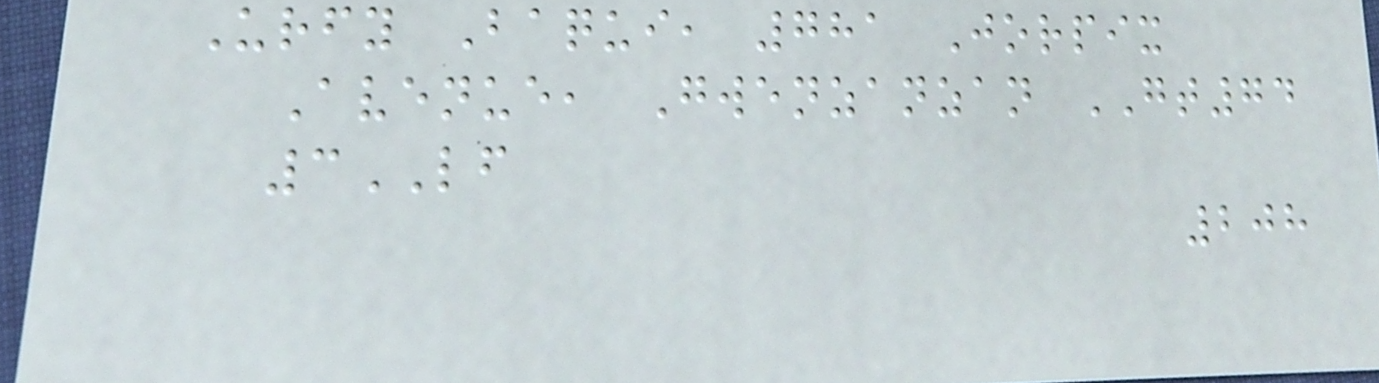Urfy Baqui, 781 Jorpix
Avenue, Gwenzanzan GT74
3LF
208
